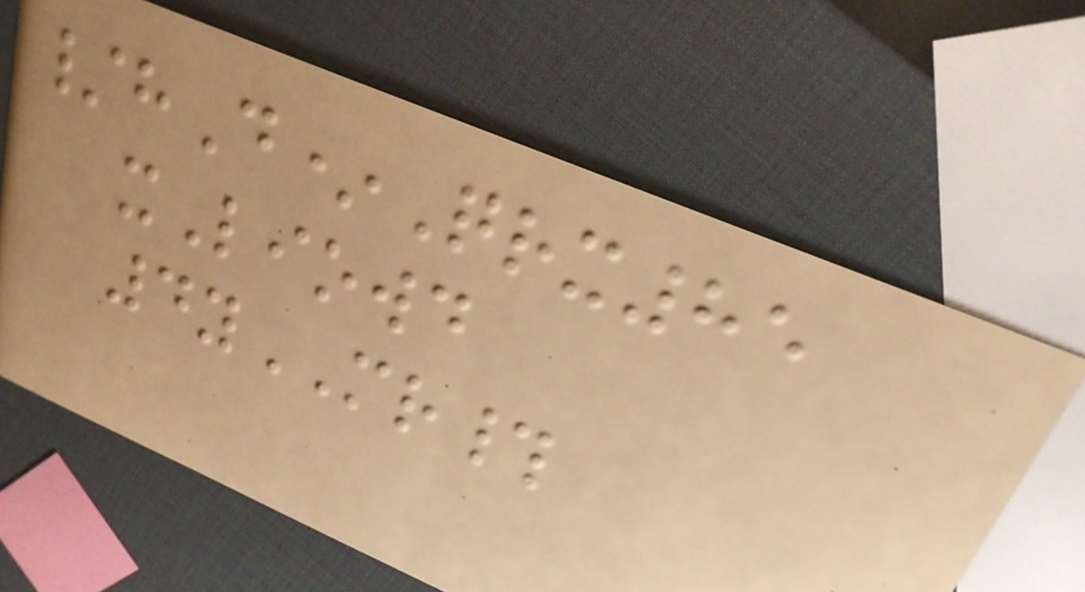/hD*Qrx85
xLiowd
4yMR#
